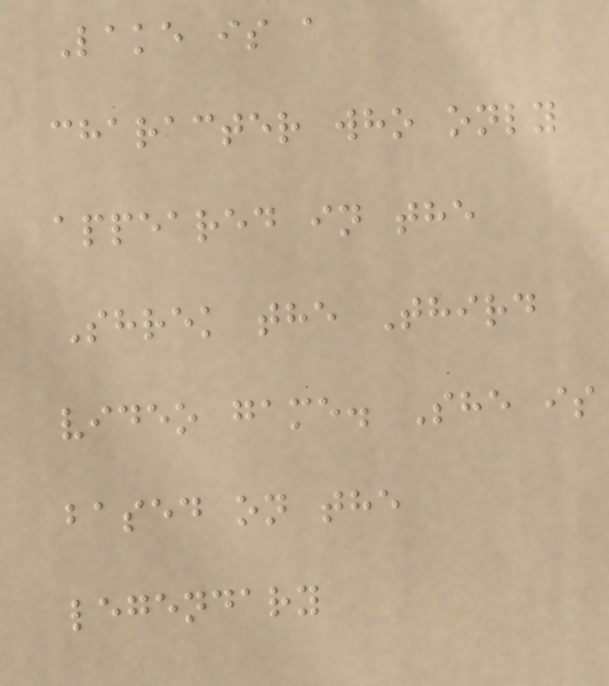Lake is a
character who only
appeared in the
Shrek the Third
video game. She is
based on the
legendary
